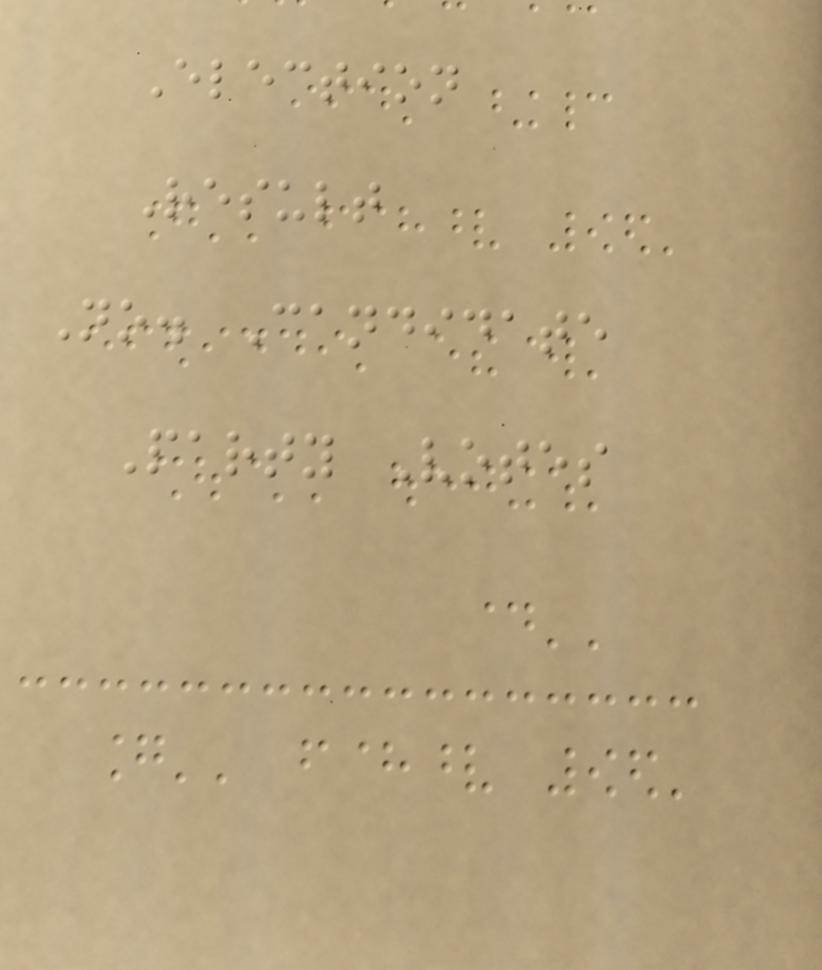Election
Result
No. Candidate
Party Votes
